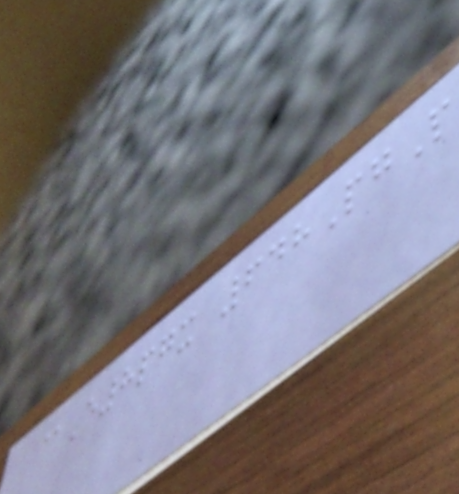@E8pgx 648PgP
